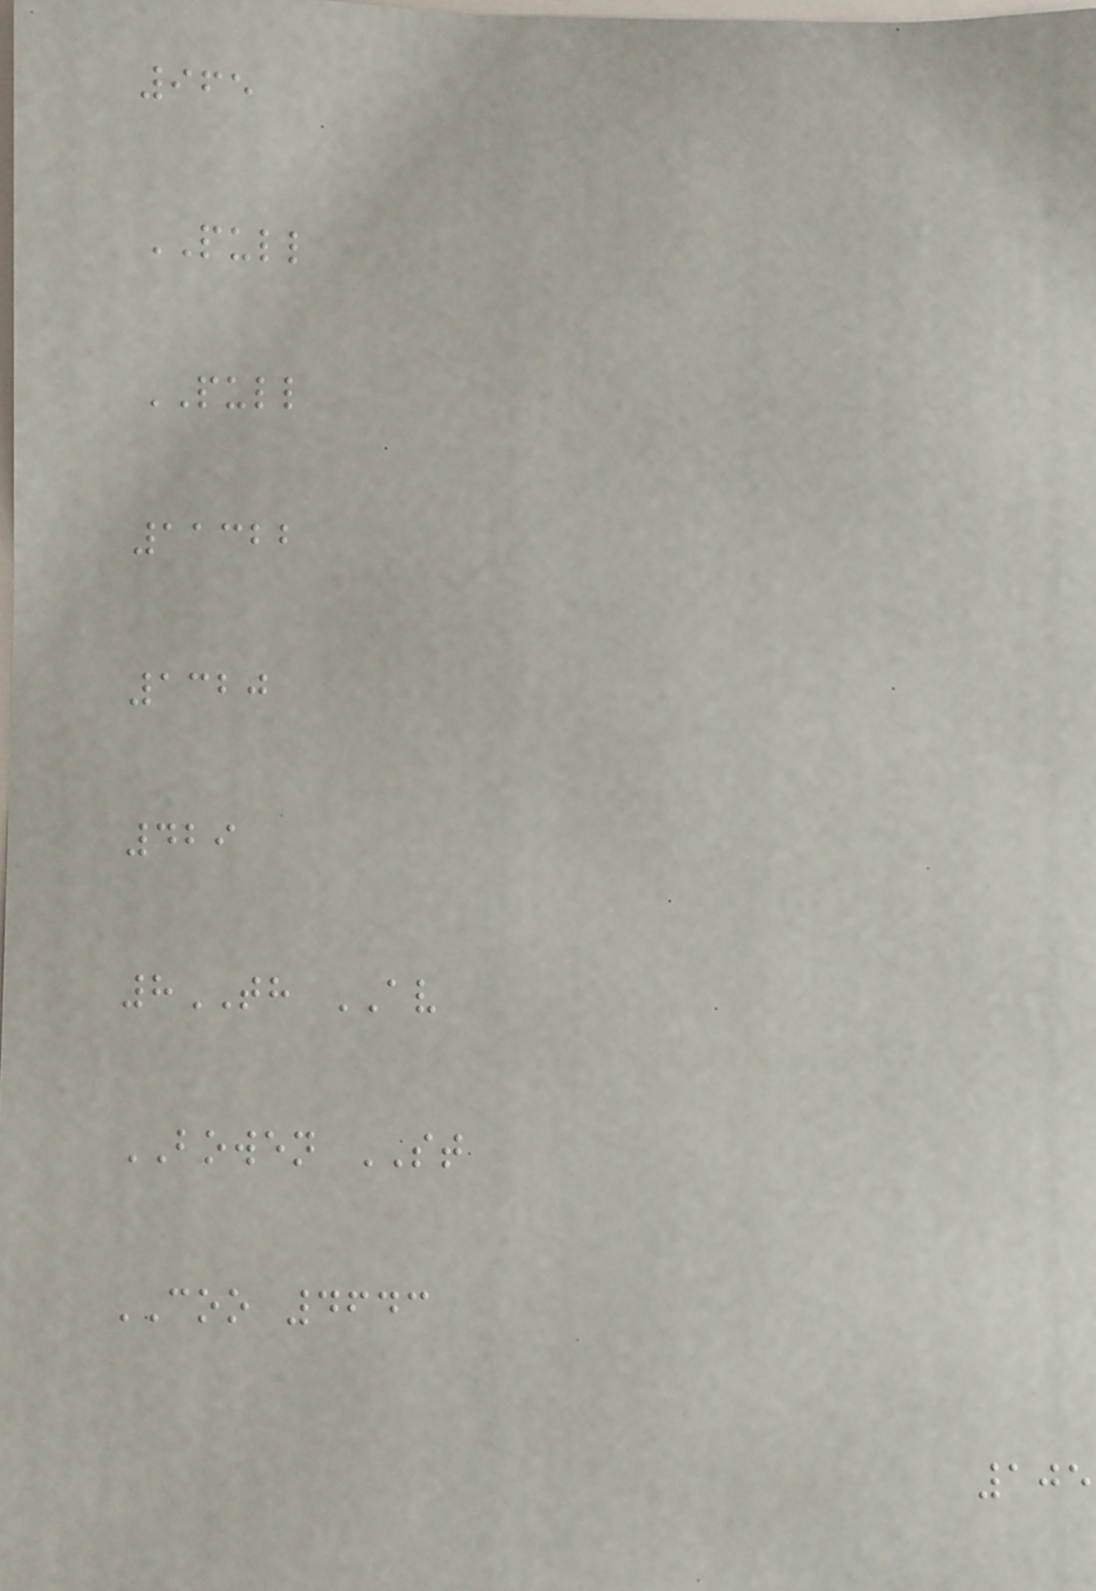965
PULL
PULL
11322
1320
429
8TH AV
BOWEN ST
COO 4643
105
